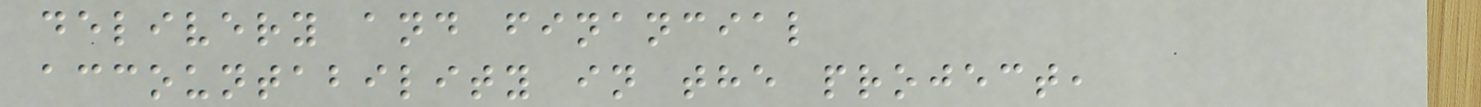delivery and financial
accountability in the project,
